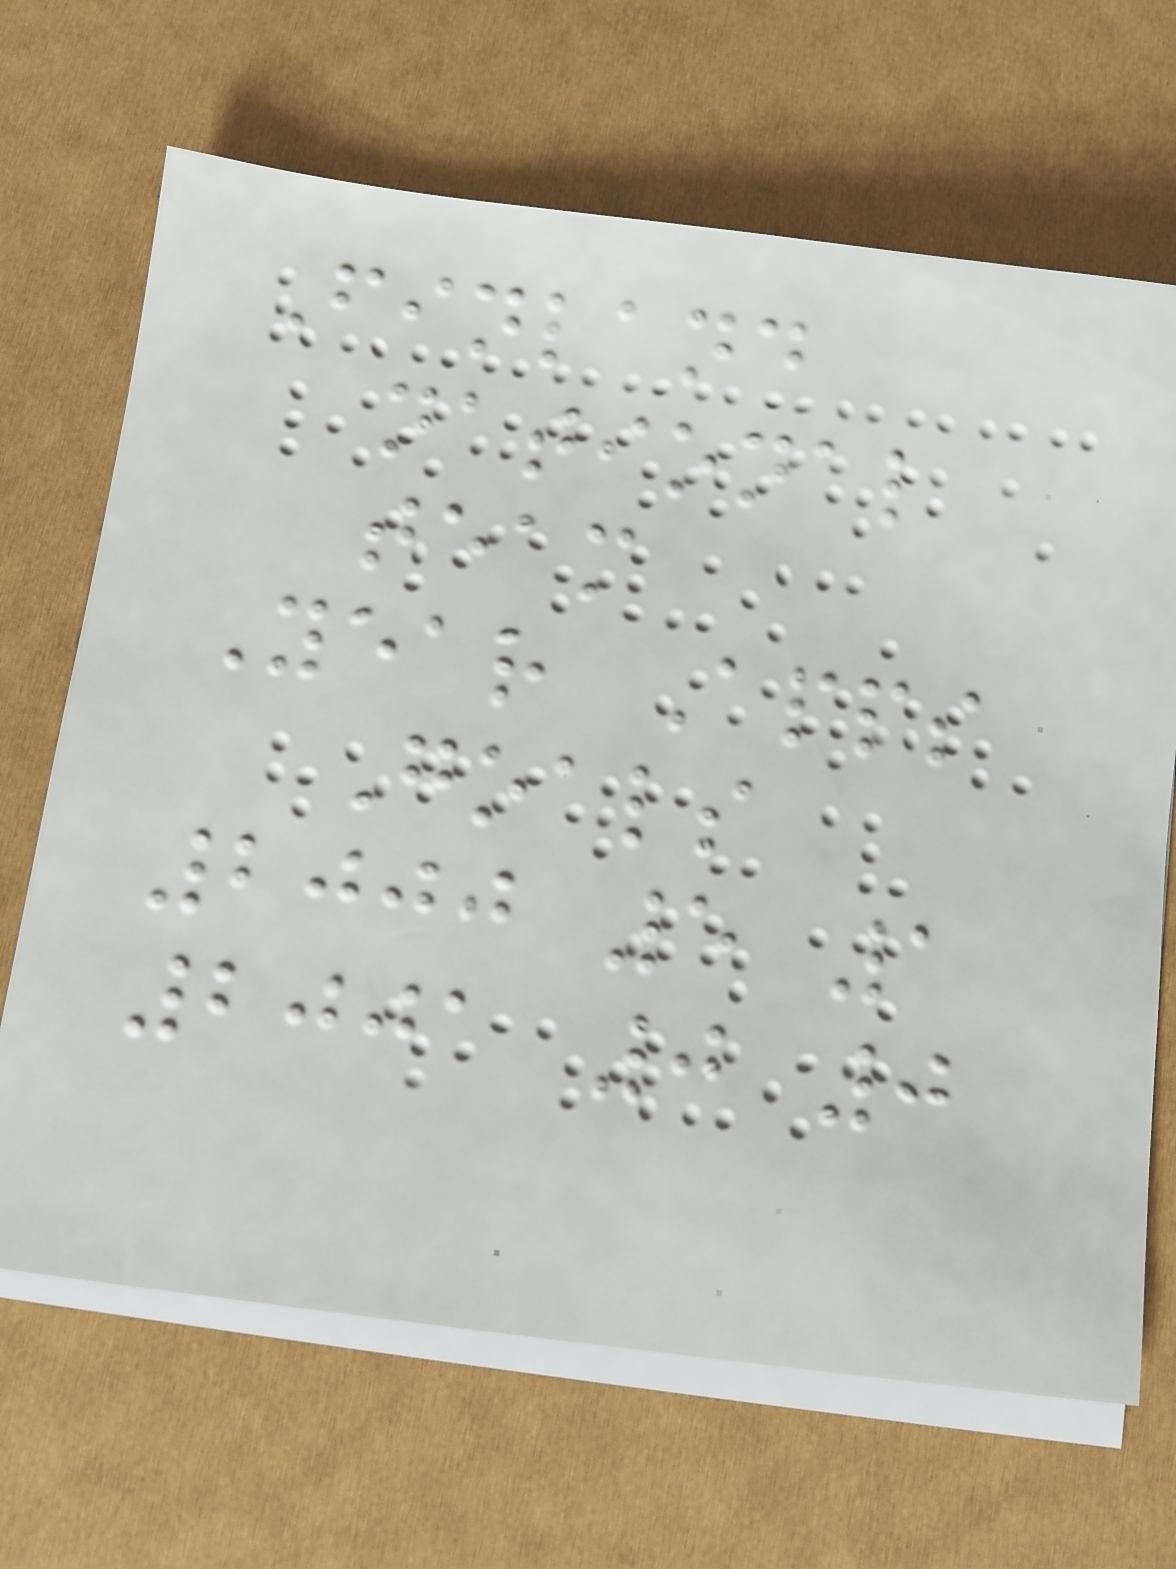Finland
national
team
Year Apps
Goals
2000 5 1
2001 0 0
